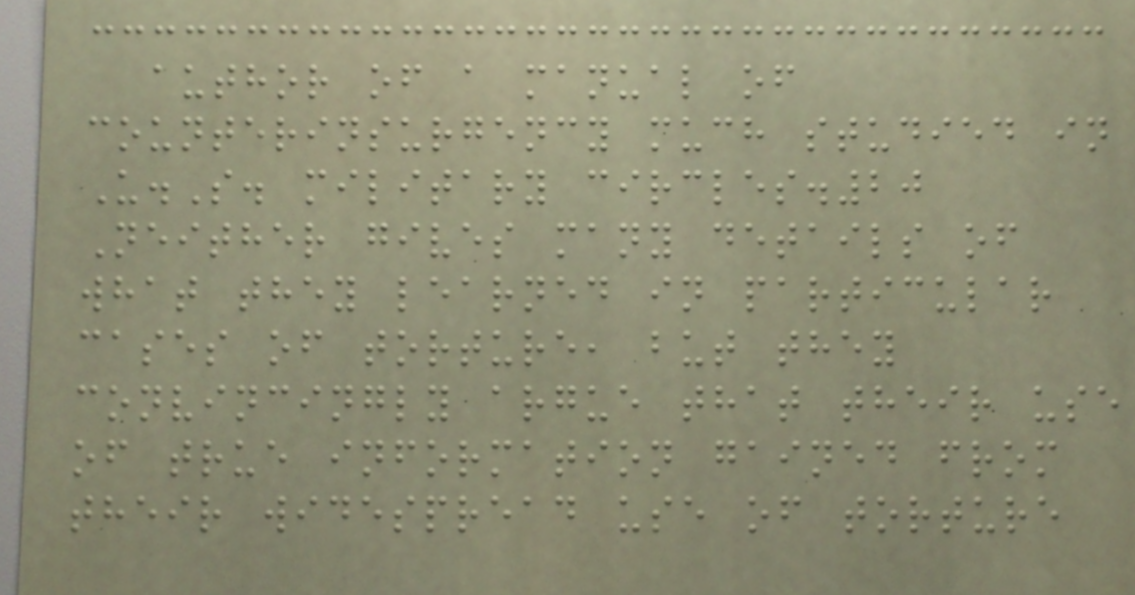author of a manual of
counterinsurgency much studied in
U.S. military circles.20
Neither gives many details of
what they learned in particular
cases of torture, but they
convincingly argue that their use
of true information gained from
their widespread use of torture
